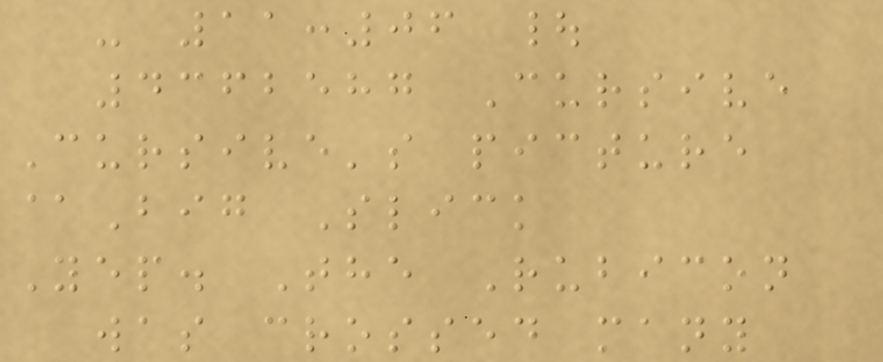- 11:06 |
4362587 Cursive
Cursive's picture
@Big Slick
Yep. The Rubicon
was crossed many
